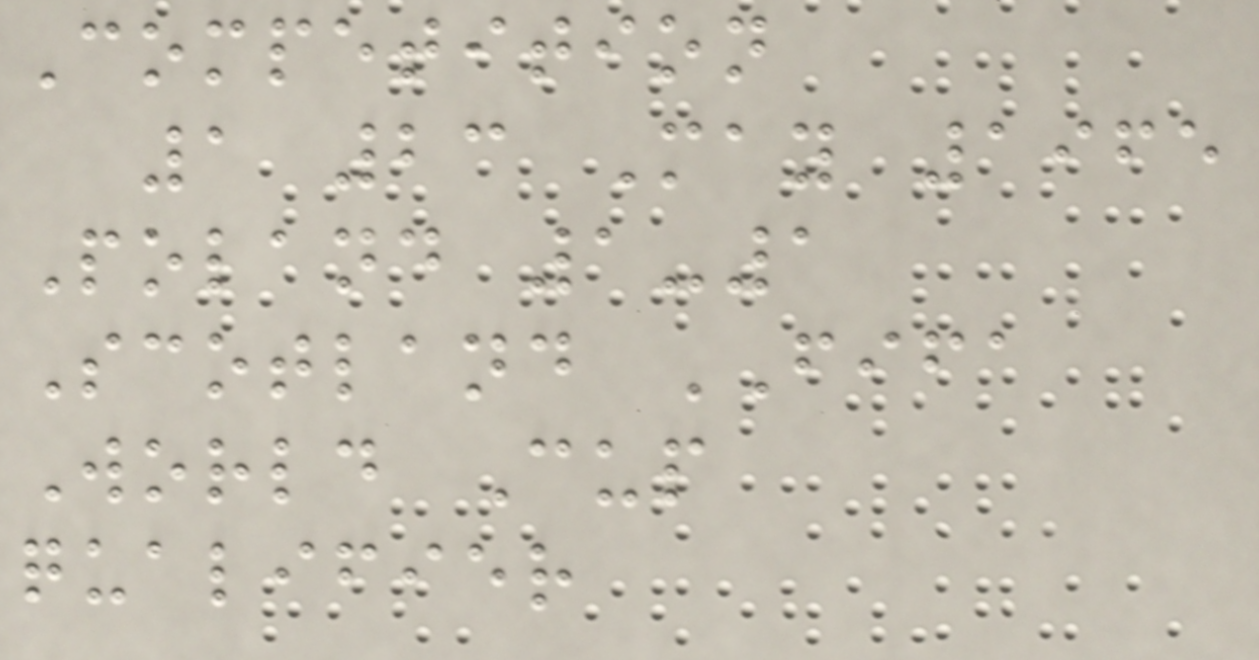Competition
1 23 May 1965
Poland 1-1
Scotland FIFA
World Cup
qualifier
